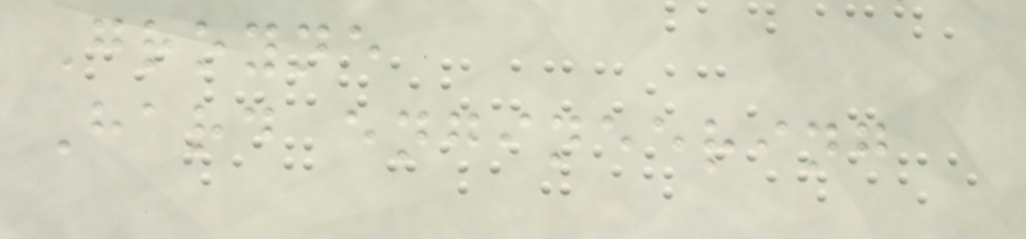Groyne
Hard engineering
